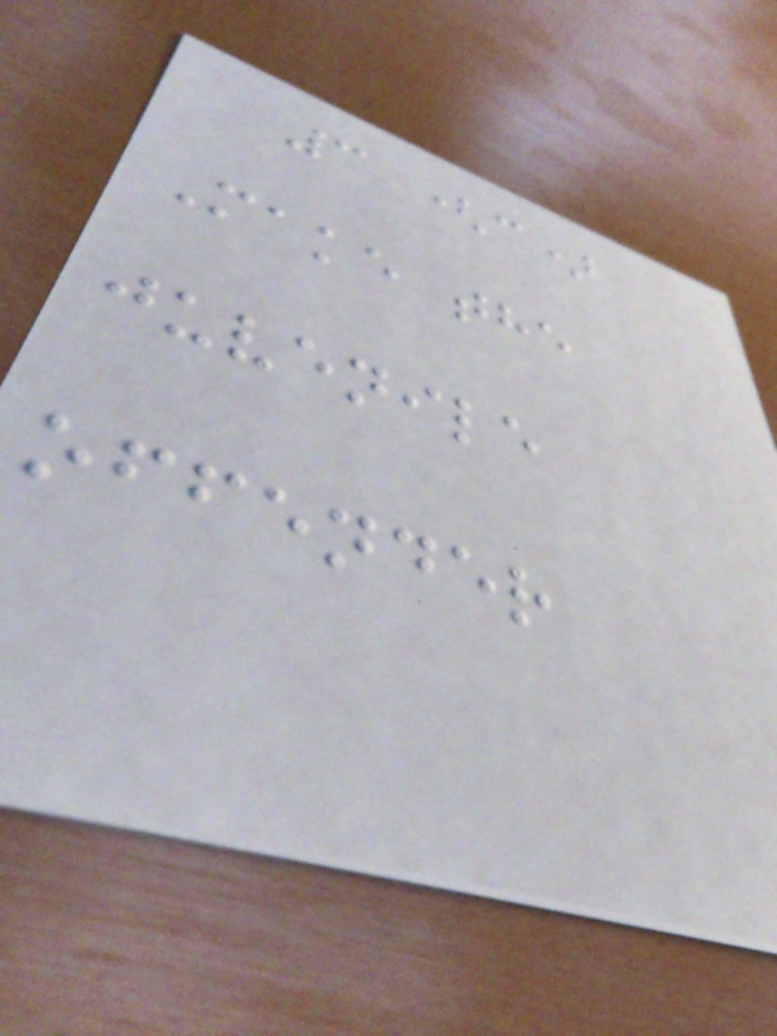3 (c)
Make the
juvenile
offender
